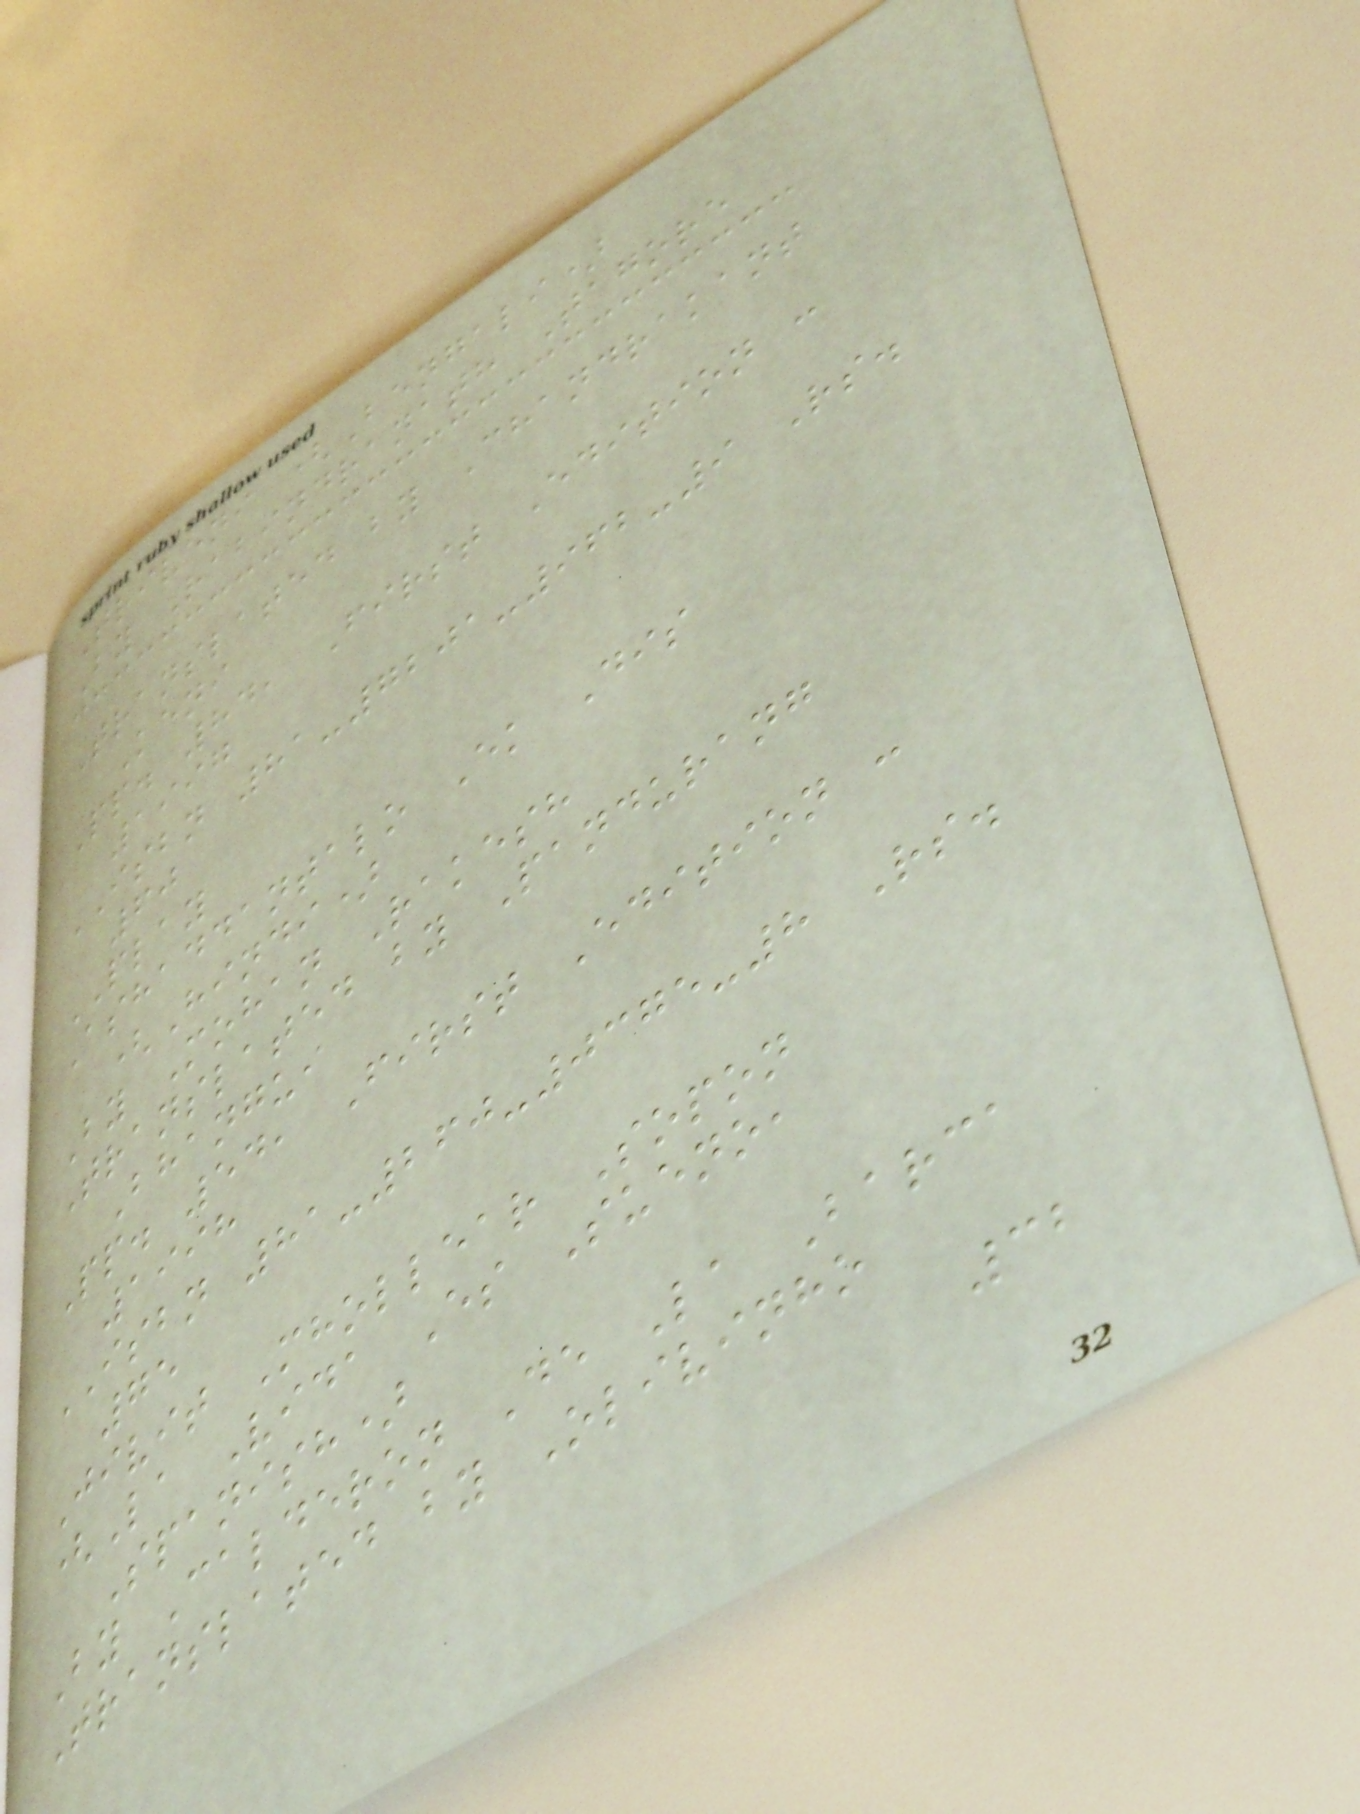Triveni (Bengali)
By Rabindranath Tagore
Translated by Chandrakant
Keni
Pp. 84, First Edition :
1997
ISBN 81-7201-962-9 Rs.
60
PLAY
Ashaddantalo Ek Dis
(Hindi)
By Mohan Rakesh
Translated by Pandurang
Bhangui
Pp. 54, First Edition :
1998
ISBN 81-260-0375-8 Rs.
75
Jivit Mhollear Sopon
(La Vida Es Sueno,
Spanish)
By Calderon De La Barca
Translated by Olivinho
32
